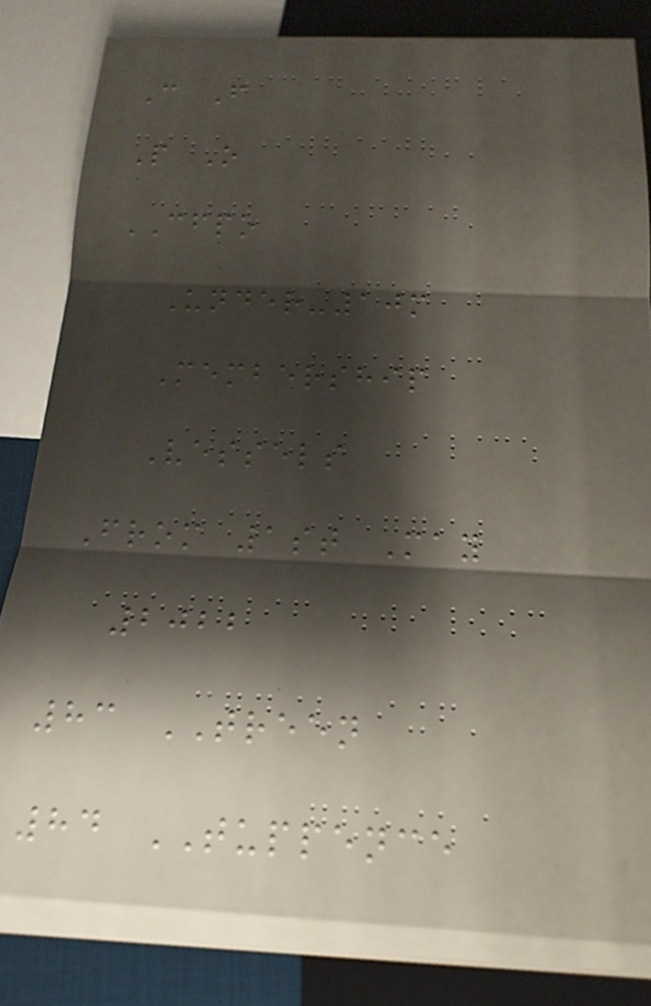C F
P O
CFPO
Under-10m
Membership
Vessels
From 1st May
2022
83 TREEN
84 TUPPENCE
